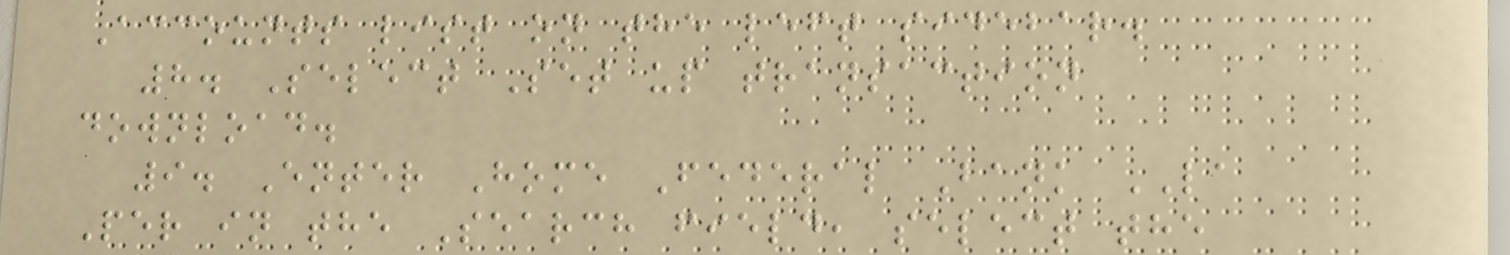Accounts list on the left sidebar.
8. Select Set up transaction
download.
9. Enter Home Federal Bank LA
Per in the Search field, select the
